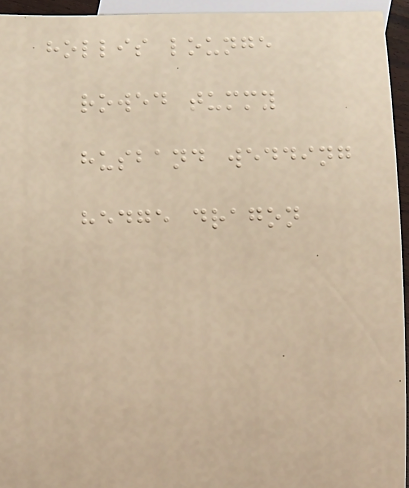hollis lounge
rowed tummy
husband wedding
hedge dragon
